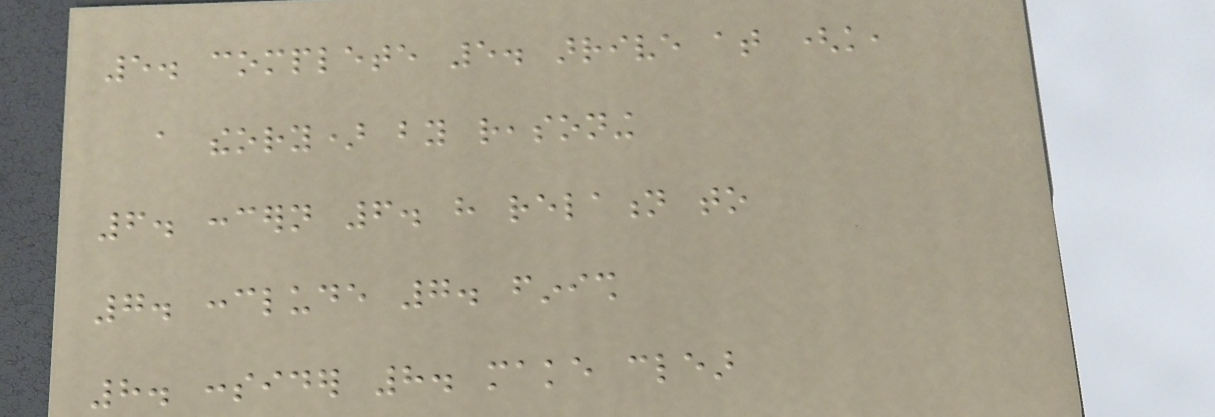5. complete 5. arrive at (knowledge,
a theory) by reasoning
6. concern 6. have relation to
7. conclude 7. finish
8. consider 8. make clear
